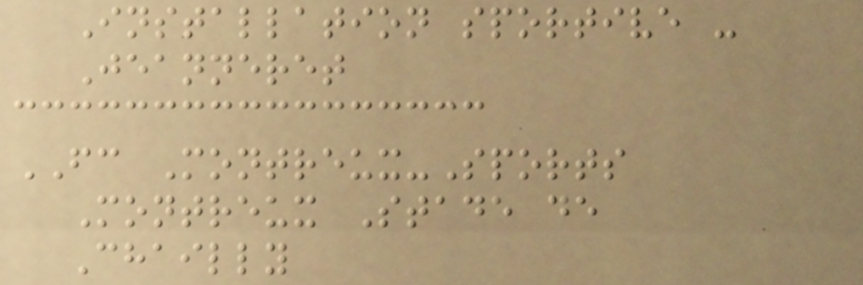Installation sportive -
Jeanneret
FC Montreux-Sports
Montreux Stade de
Chailly
